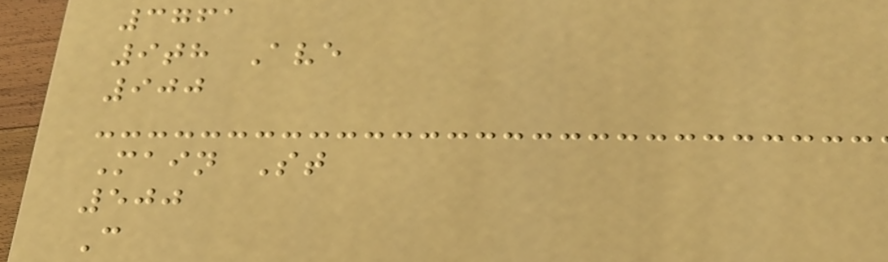3761
9th Ave
900
Main St
500
C
